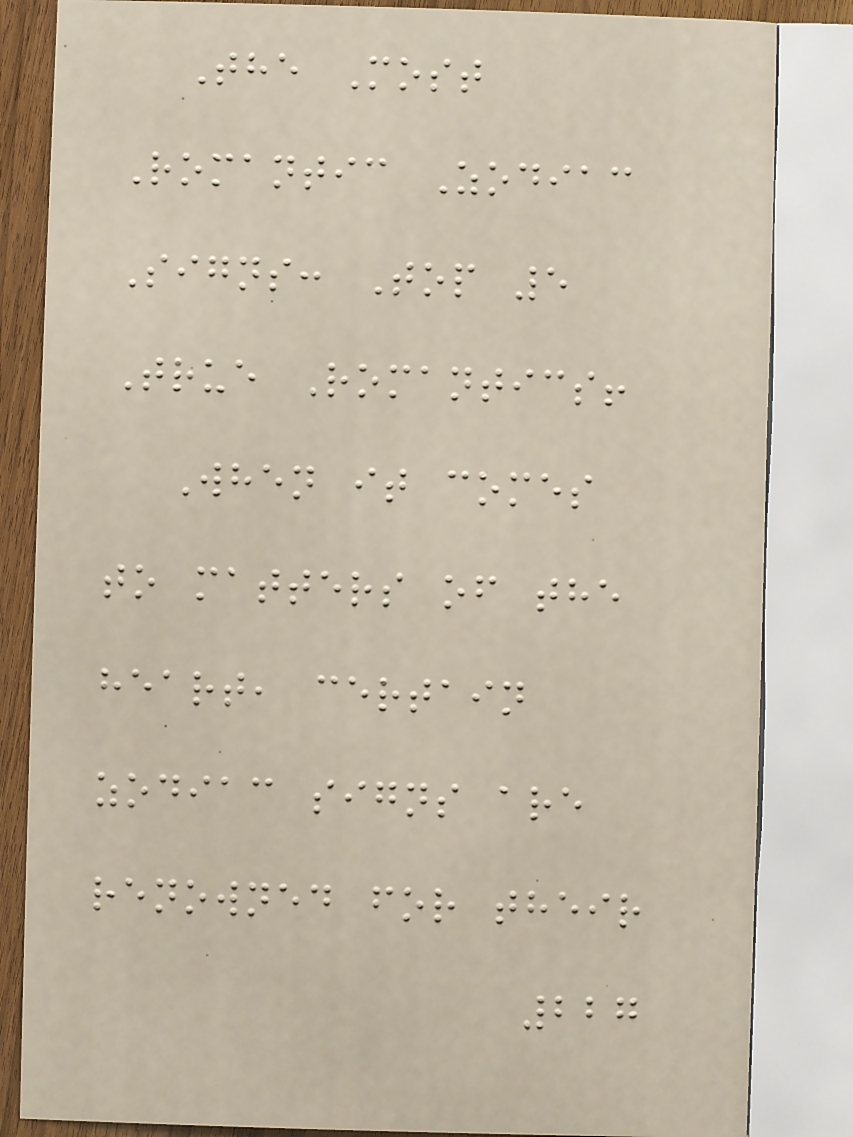The Most
Romantic Zodiac
Signs: Top 5
True Romantics!
When it comes
to matters of the
heart, certain
zodiac signs are
renowned for their
227
